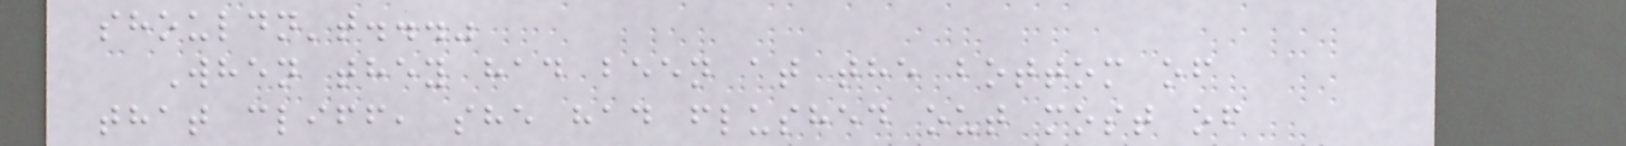shouldn't..."
When they had been at the bottom of
that cliff, she had flushed out most of
